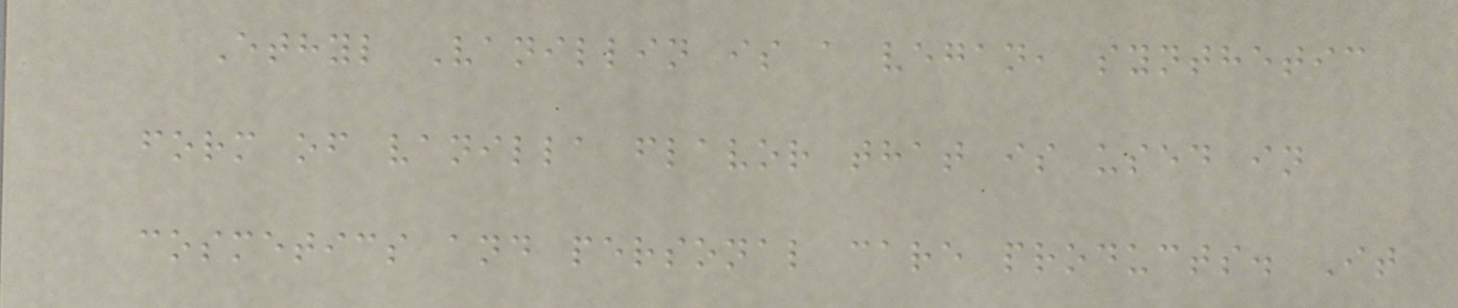Ethyl Vanillin is a vegan, synthetic
form of vanilla flavor that is used in
cosmetics and personal care products. It
